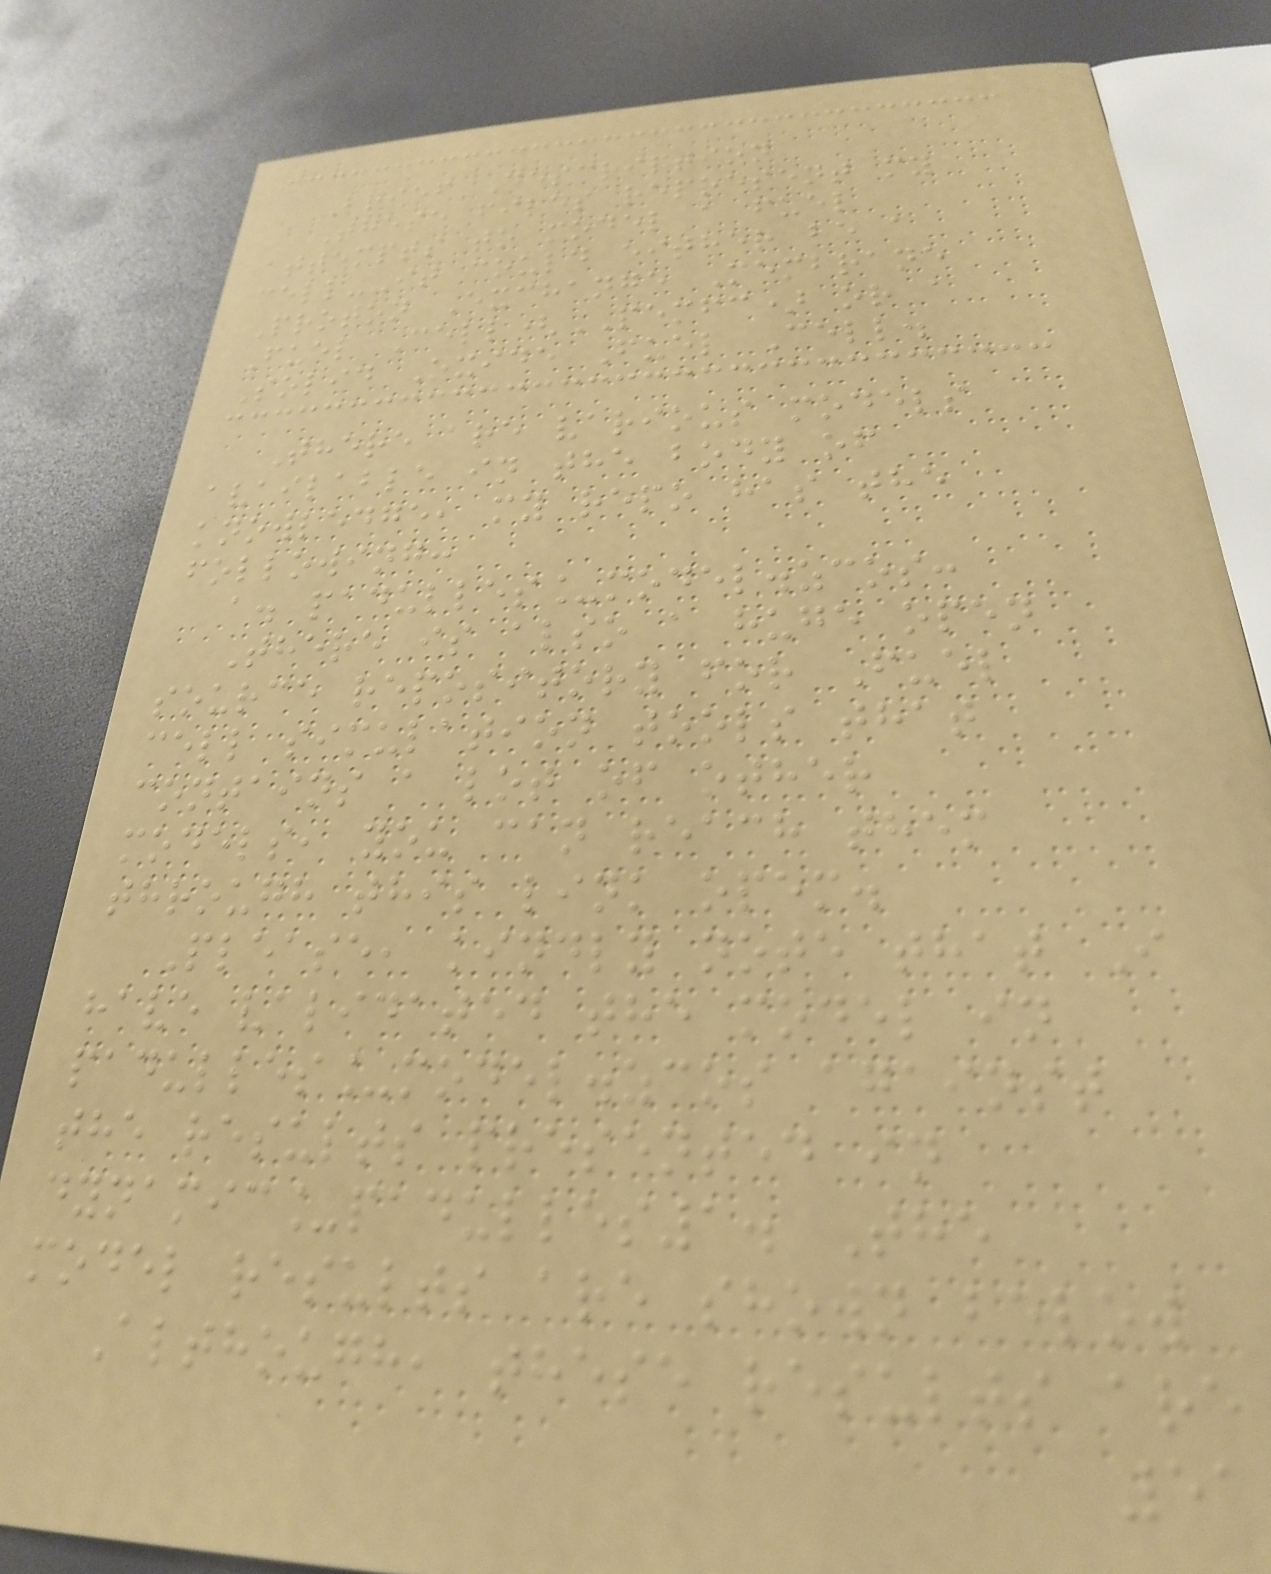Brief Description
These files represent my
attempts to model a fuel
cell--it could either be a
Proton Exchange Membrane
Fuel Cell(PEMFC) or a
Solid Oxide Fuel Cell.
There are various models
available in the body of
knowledge, my repo has the
following:
a. padulles_model.zcos:
There is also a huge open
source repository for Fuel
cell simulation tools that
contains a lot of other
models, you can reach them
through this link opem.
Please, kindly note that I
have validated the model in
padulles_model.zcos against
the results presented in
dynamic_padulles1. The
model results are shown below
Although, these results are
51
